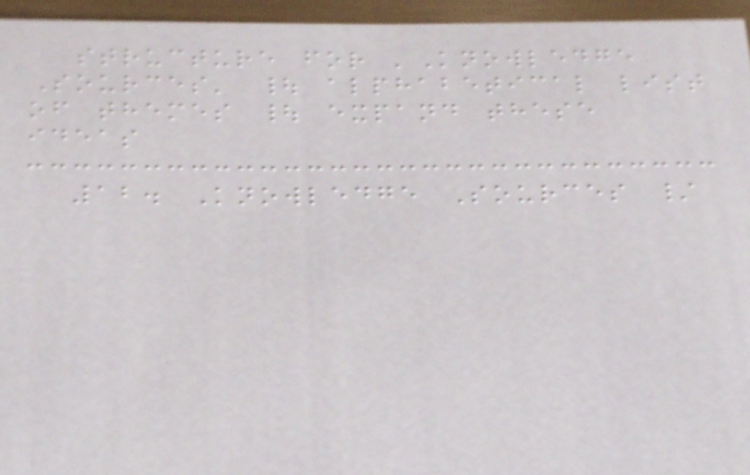structure for 'Knowledge
Sources' | alphabetical list
of themes | expand these
ideas
12. Knowledge Sources /
